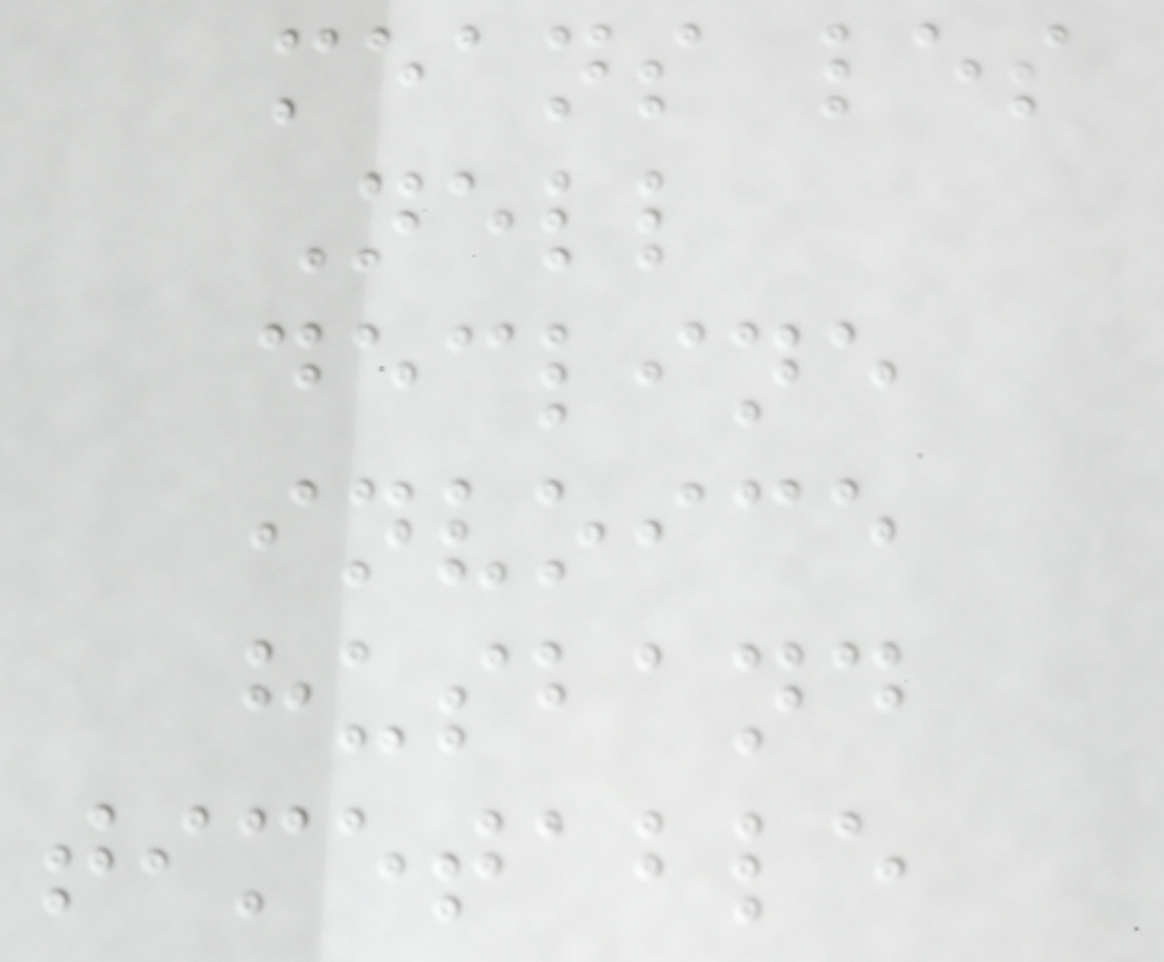means les
Nell
decline
invoice
husband
timetable
